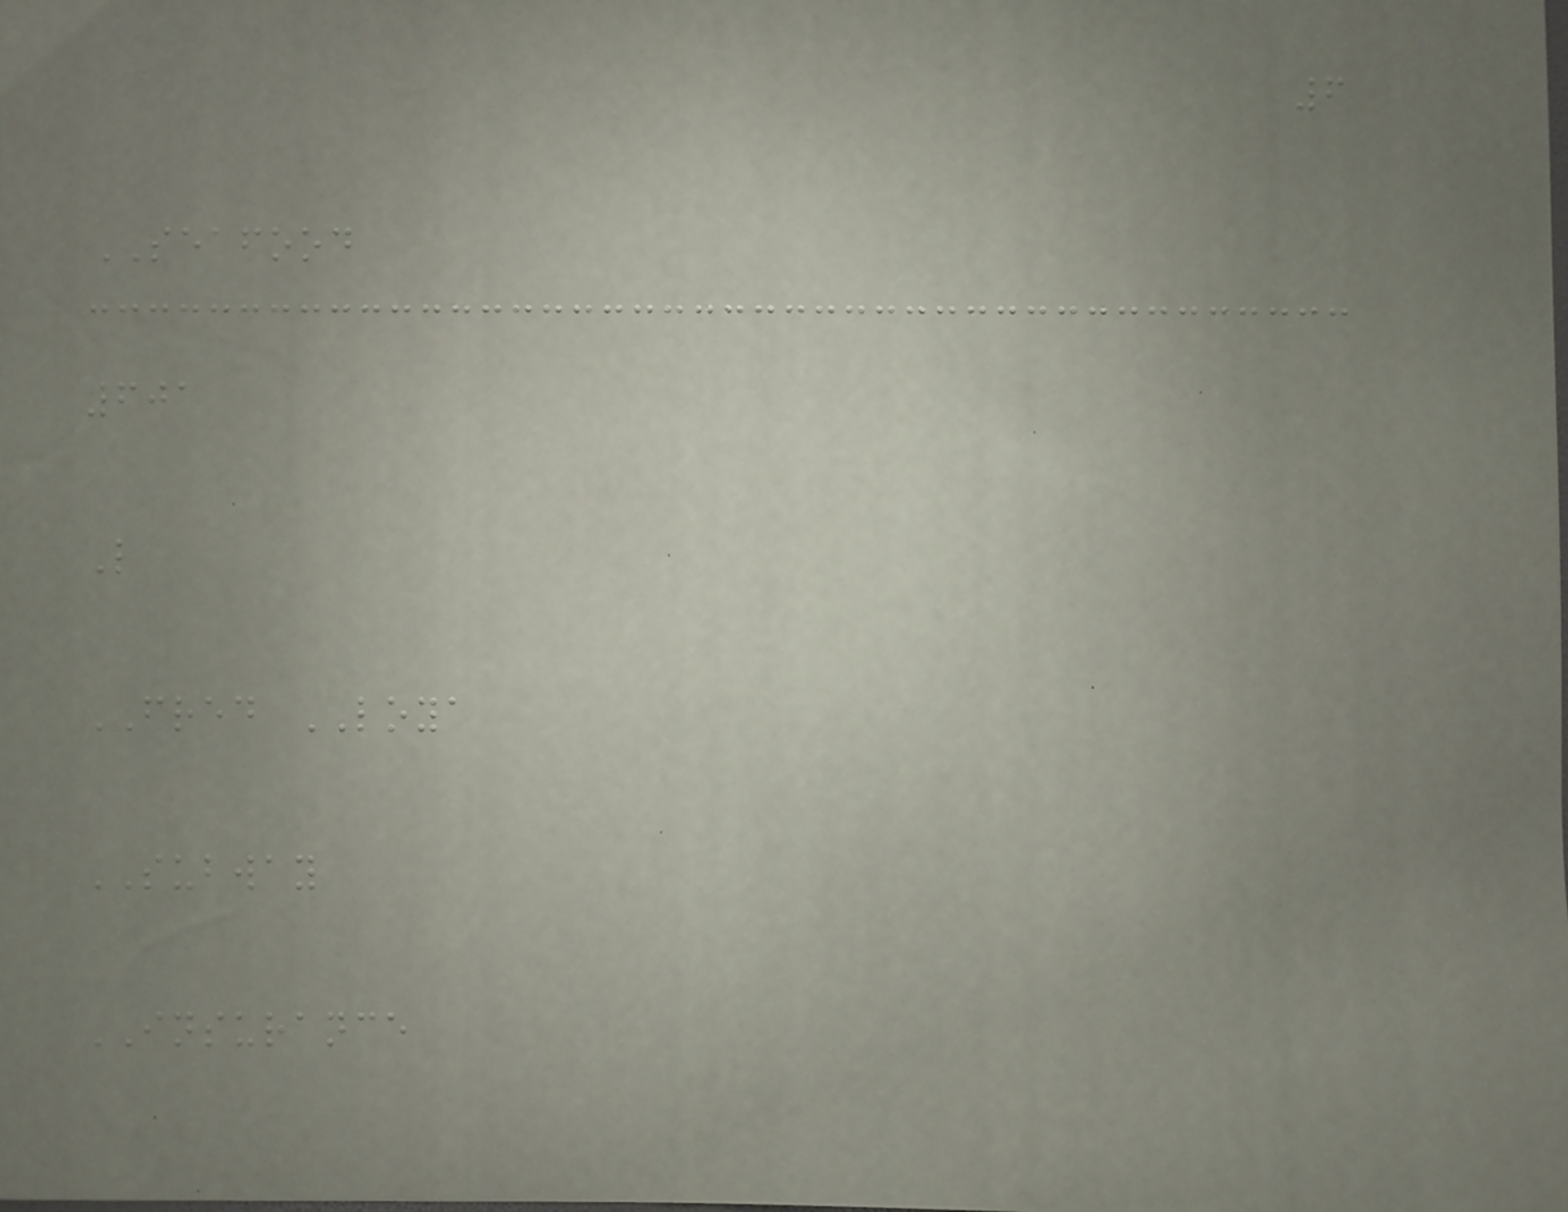6
SEAFOOD
601
L
FRED LOYA
SUBWAY
INSURANCE
